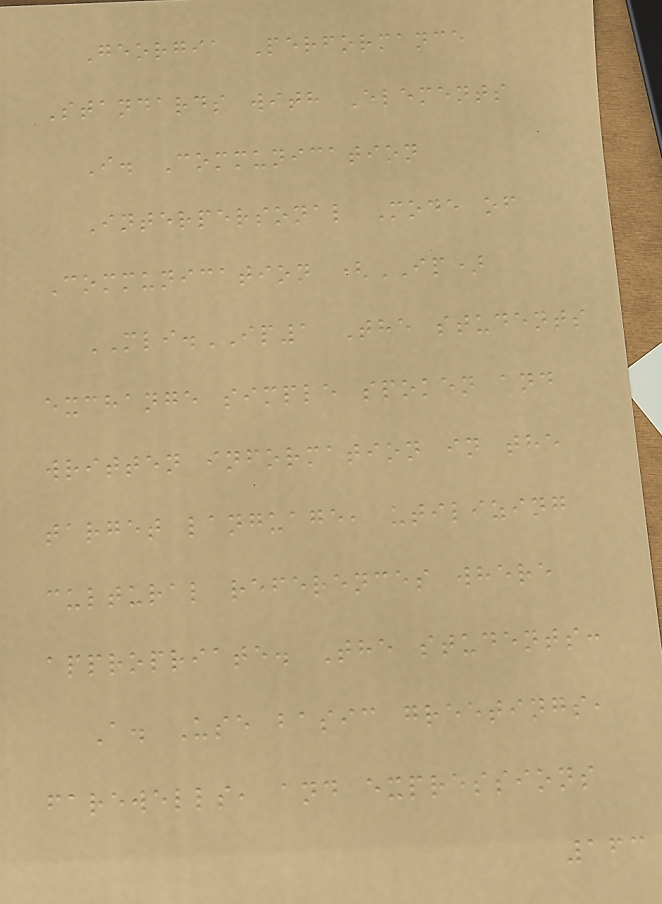Georgia Performance
Standards with Elements
I. Communication
Interpersonal Mode of
Communication (IP)
MLI.IP1 The students
exchange simple spoken and
written information in the
target language, utilizing
cultural references where
appropriate. The students:
A. Use basic greetings,
farewells, and expressions
163
